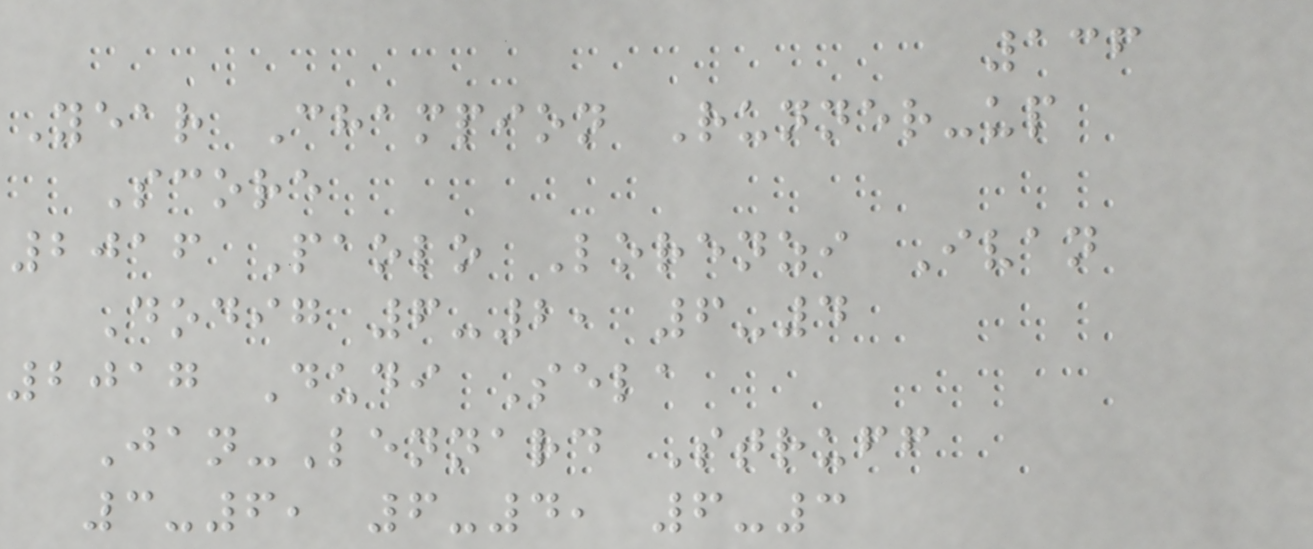136
Year Champion Runner-up
Score
2016 Paolo Lorenzi Ivan
Dodig 6-2, 6-4
2017 Dudi Sela
Jan-Lennard Struff
3-6, 6-4, 6-3
